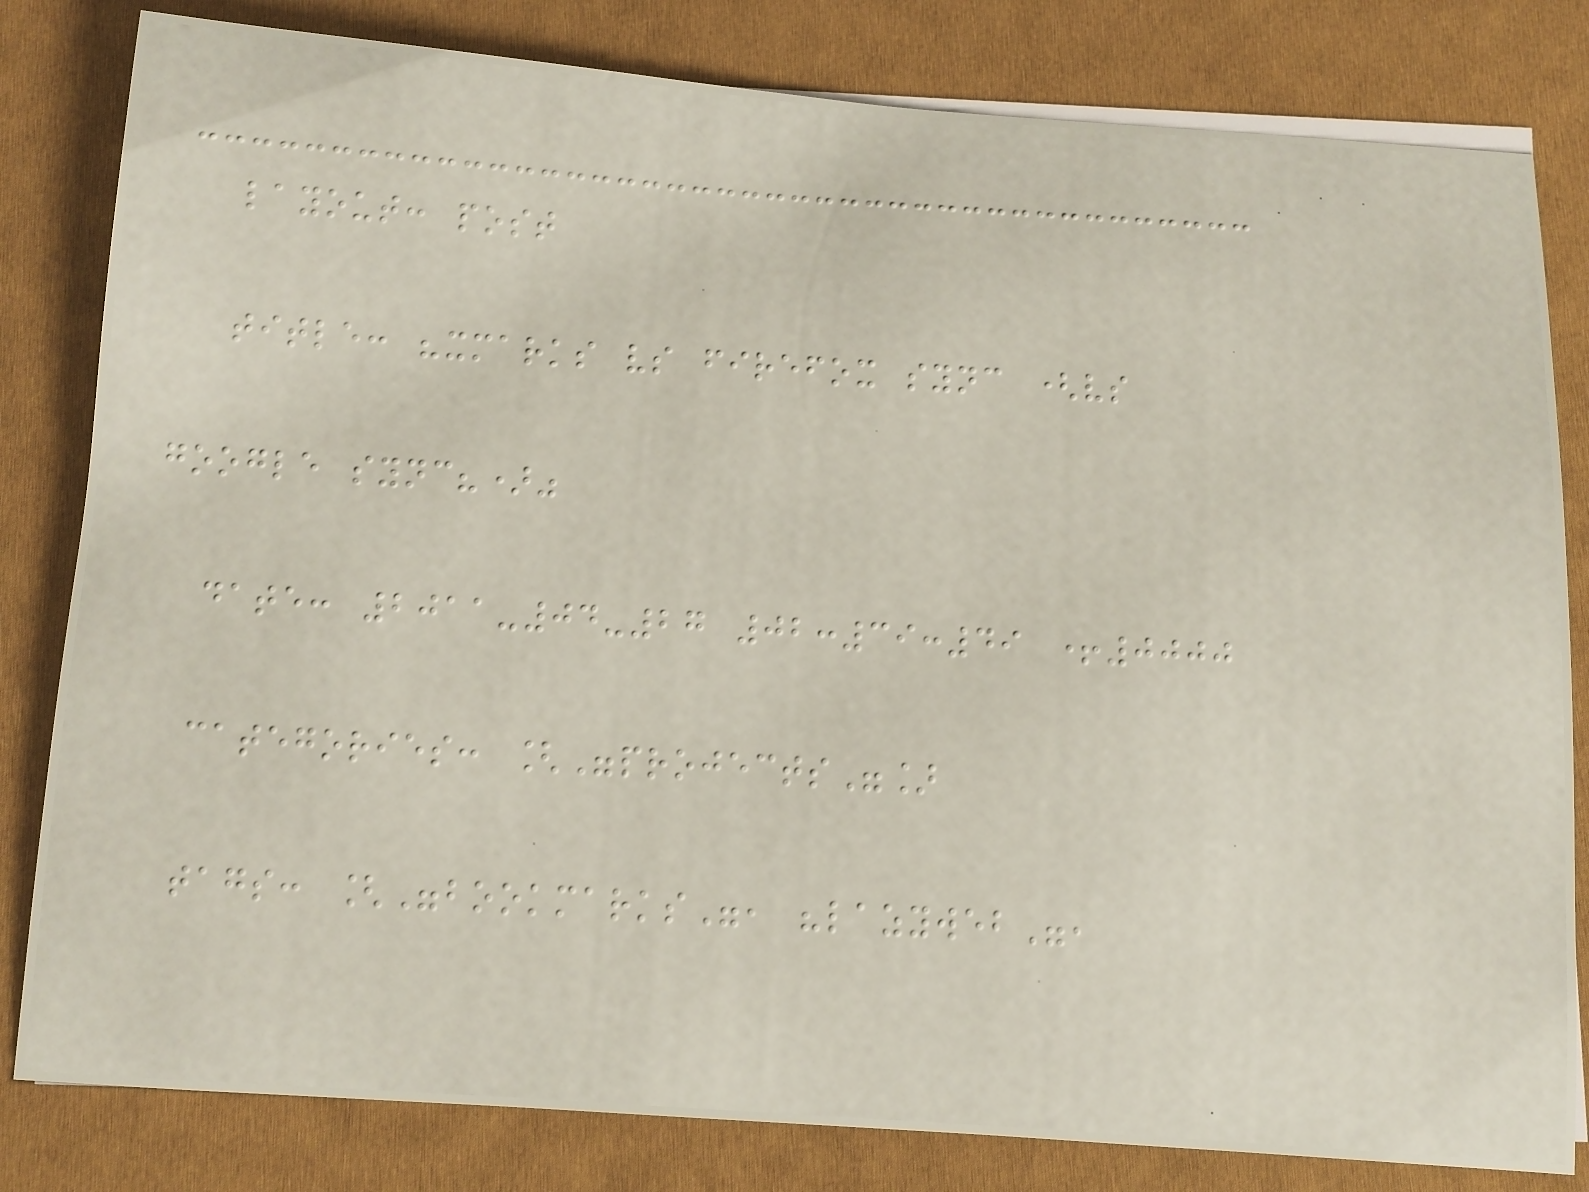layout: post
title: "xmarks vs firefox sync (vs
google sync?)"
date: 2011-04-27 02:39:49 +0000
categories: ["projects"]
tags: ["bookmarks", "lazyweb",
